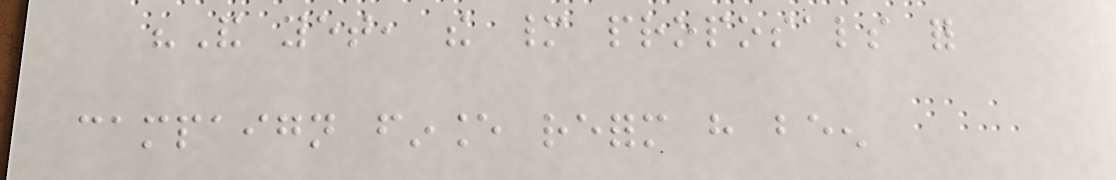"And yet, the many proposals for
campaign finance reform have been
